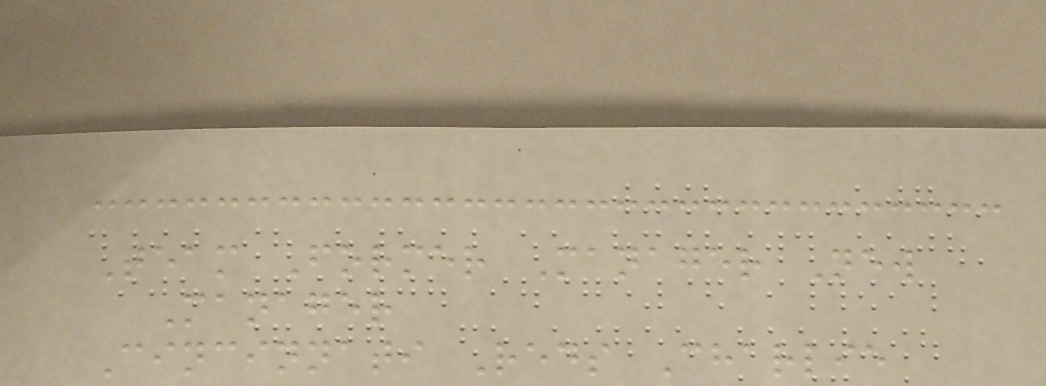Team Former Manager New
Manager
Cincinnati Reds Charlie
